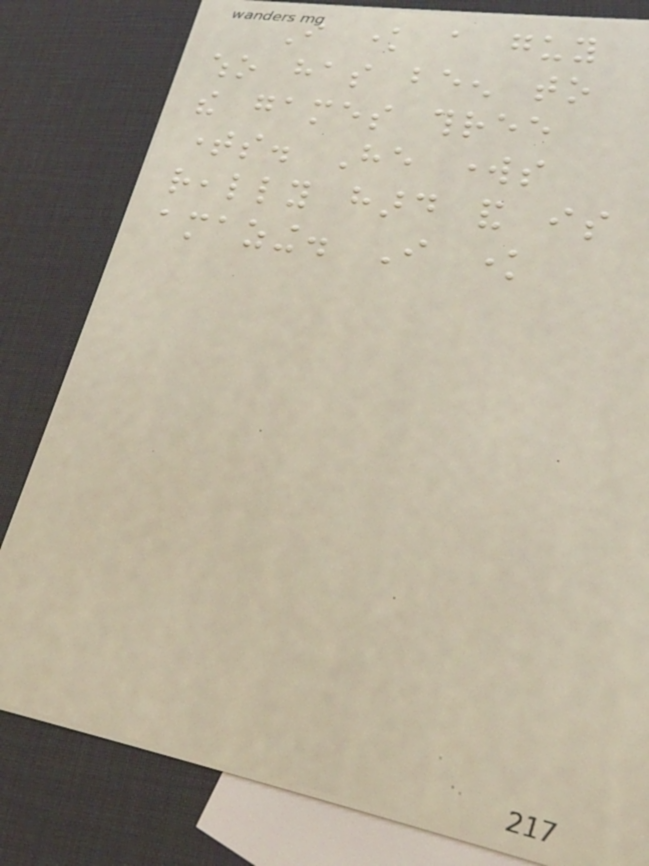I know a guy
who has been to
the games three
times. He works
really hard and is
amazing. I know
